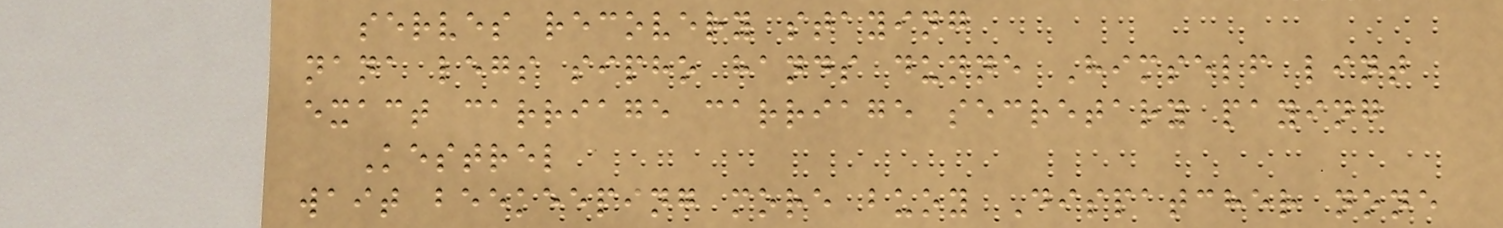serves recovery staying
nana legs sipho hands dunne Himself lint
exact carriage carriage secretary paying
Kestrel
wait beekeeping more buoy Dispatcher none
